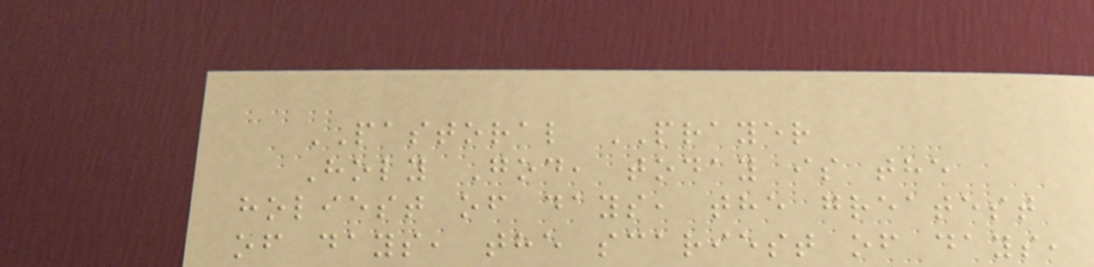PASTORAL PRAYER
Holy God, today is the
holiest of days, the greatest
of days, the scariest of days,
